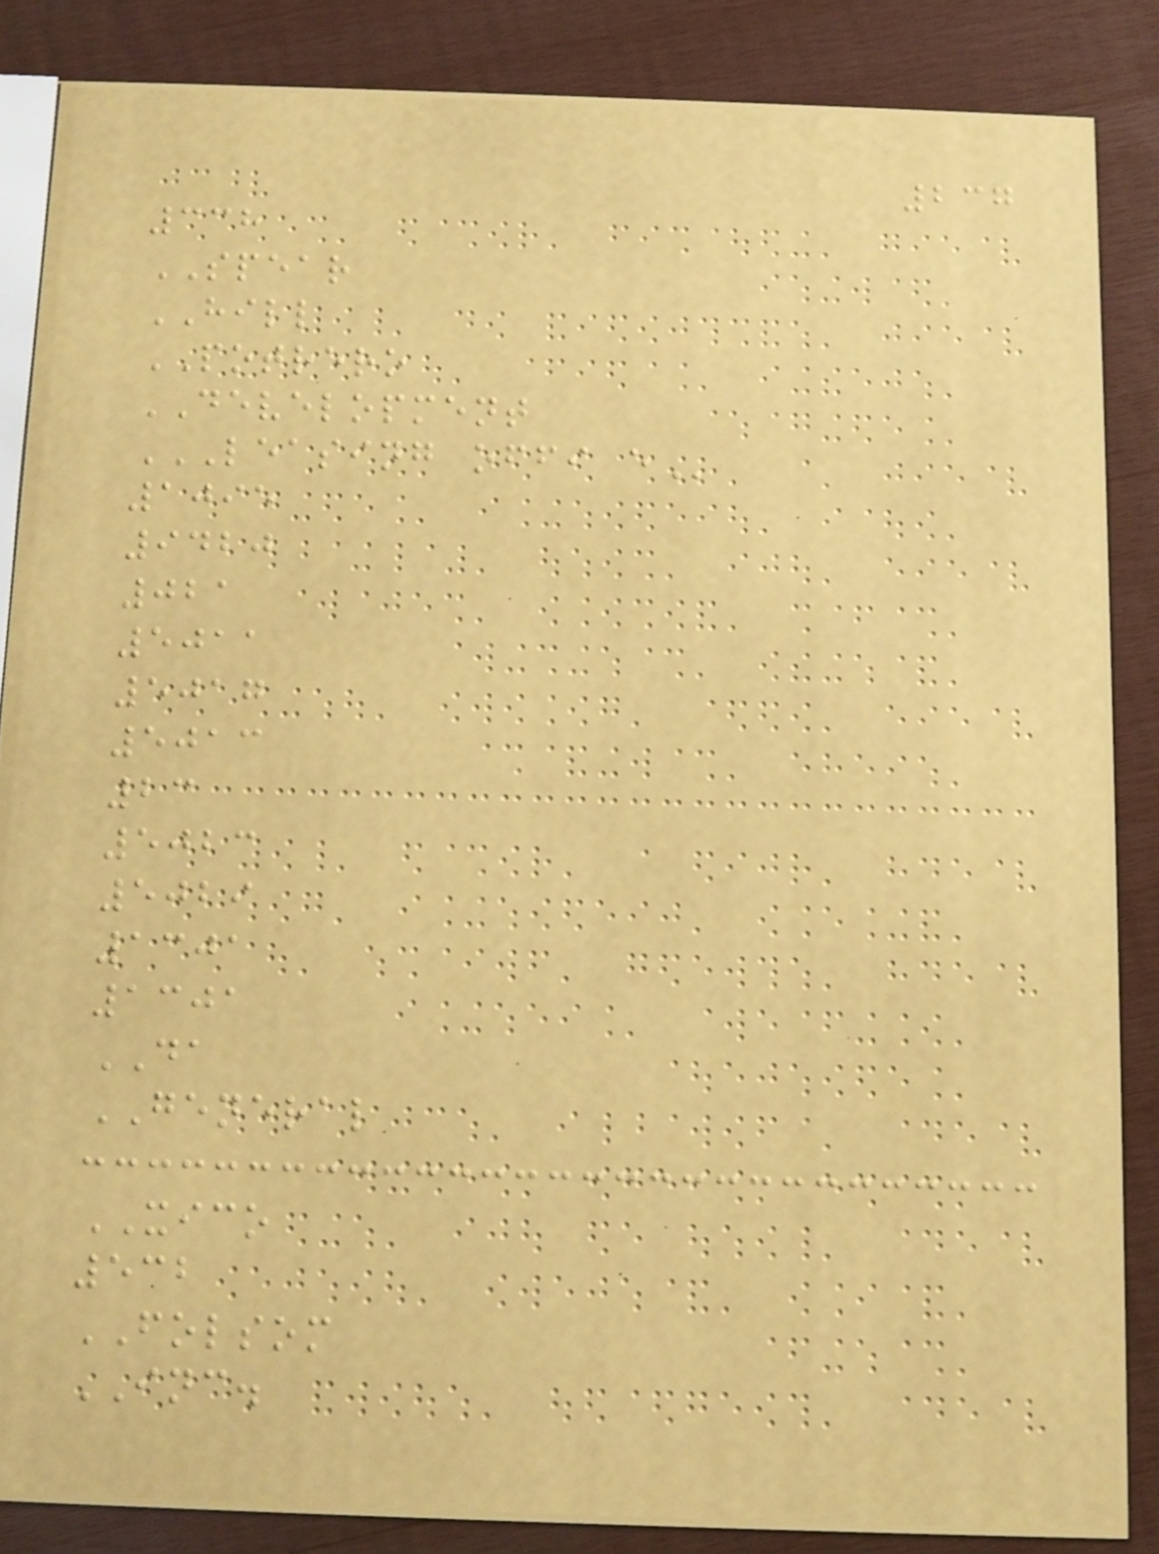237
338
SPEAR
HILL
POTRERO
DEVELOPMENT
LEASING OFFI E
1095
9420
021
5011
5017
5013
23
5023
5029
1301
1301
DA
GENERAL
XICO
532
FOLSOM
INC.
